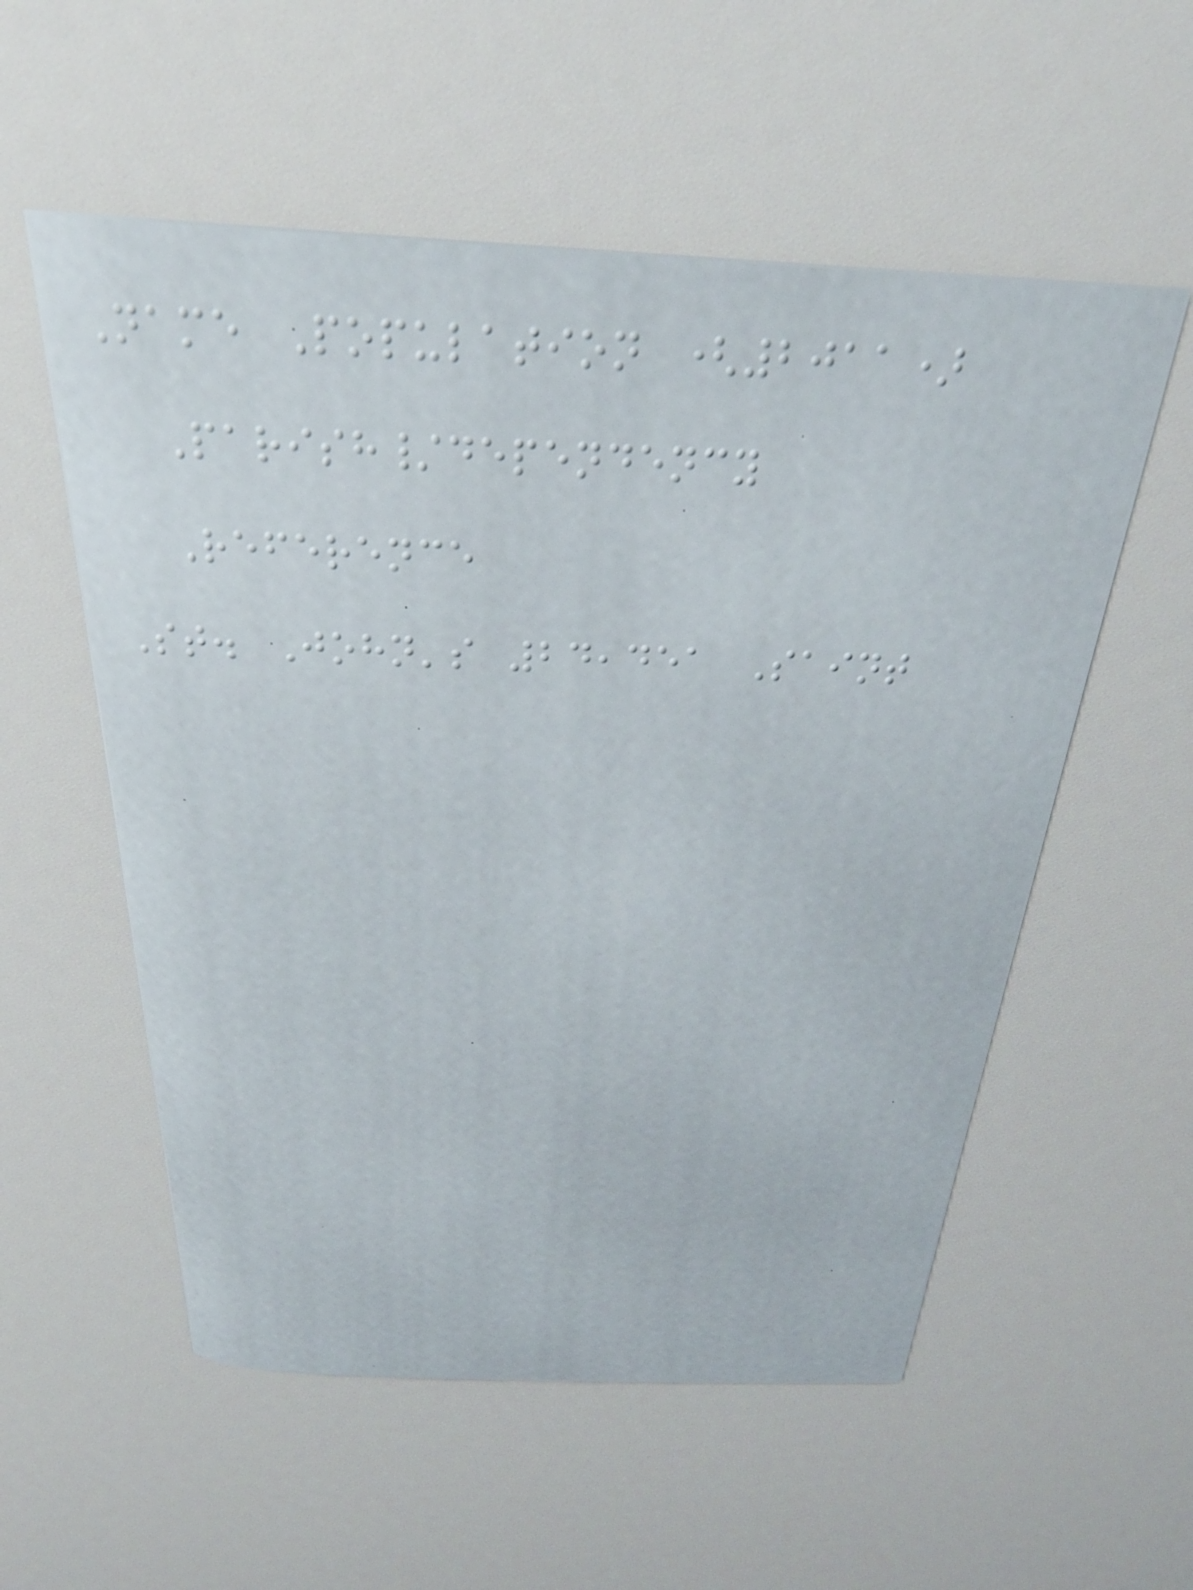Name Population (2011)
Parish/dependency
Reference
St. John's 24,451 Saint
